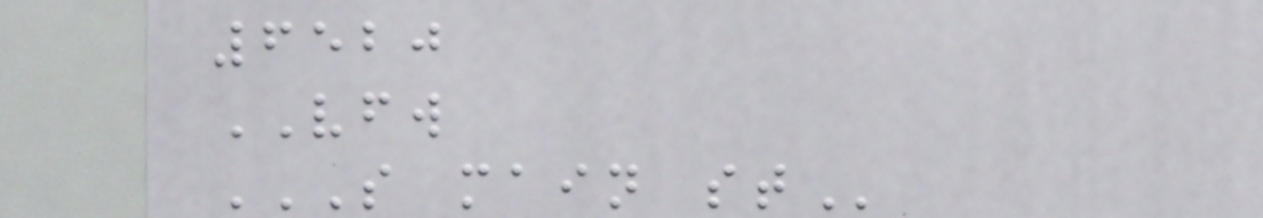6520
VFW
S MAIN ST
